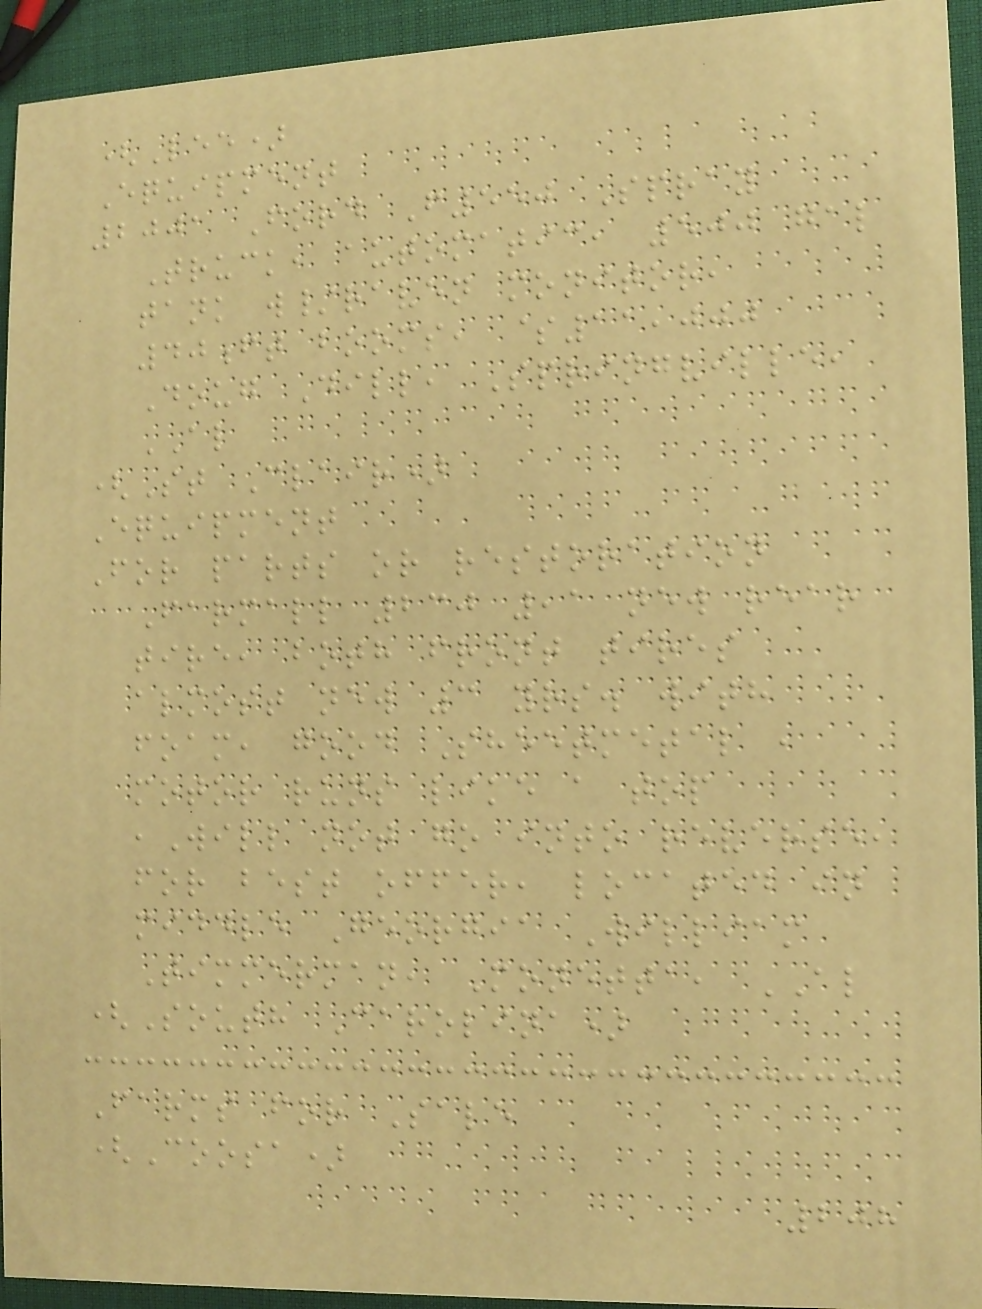(Lee)
Equipment
2001 Ford F550 Spray
Truck, automatic, 500 gal
tank w/raven monitor,
40ft booms, $11,000
Doug Dill, Springville,
AL
(St Clair)
Equipment
For parts or restoration
Farmall 230 ,1 new rear
tire, both front tires
almost new 3 yrs. with
foam, good Sheetmetal ,
motor runs like a top
,Will not go into reverse,
for best offer, located in
middle Georgia William
Timmerman, Monetta, AL
(South Carolina)
Farms for Sale
(Coosa)
208
